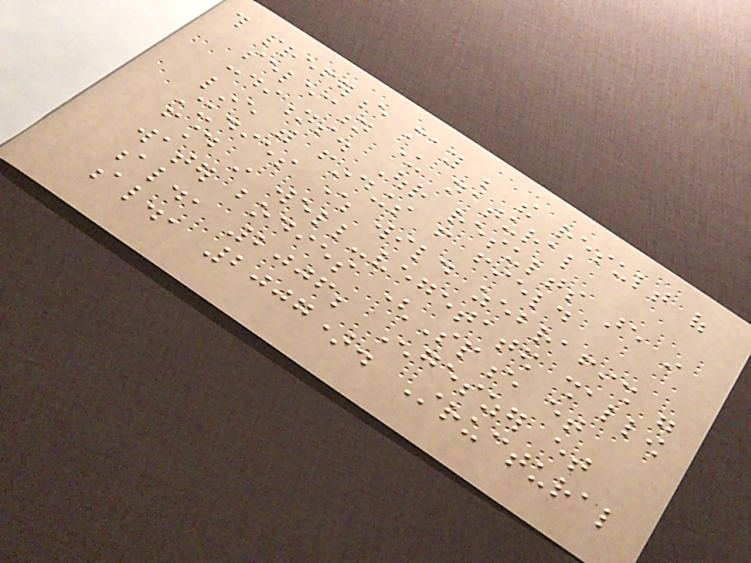this preference may be the result of
selection under natural
conditions. Our results are in
line with findings from field
studies where wild zebrafish were
found in well-vegetated shallow
water bodies (Spence et
al., 2006; Engeszer et
al., 2007). Structural
